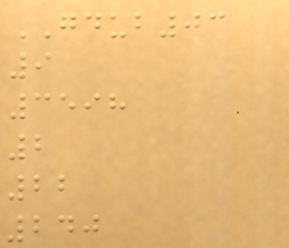GDUB03
9
3598
2
22
240
